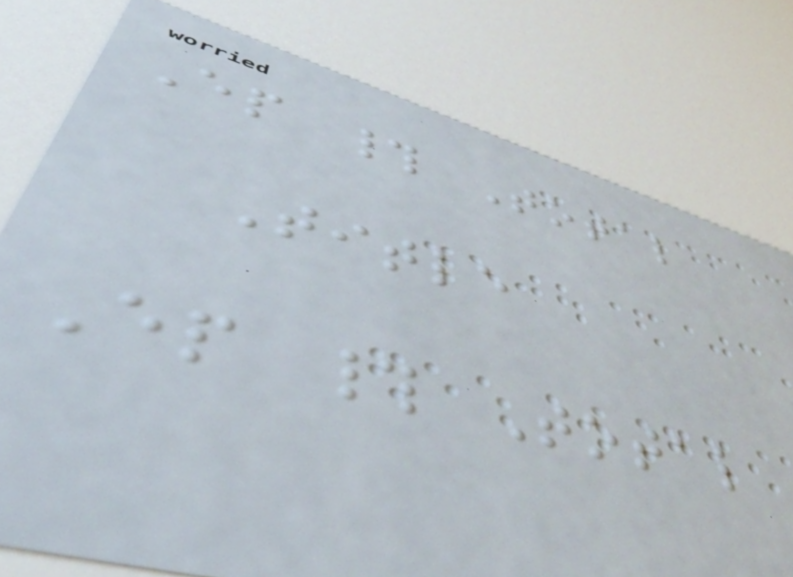Ep # Total
Title
Ep # Total
